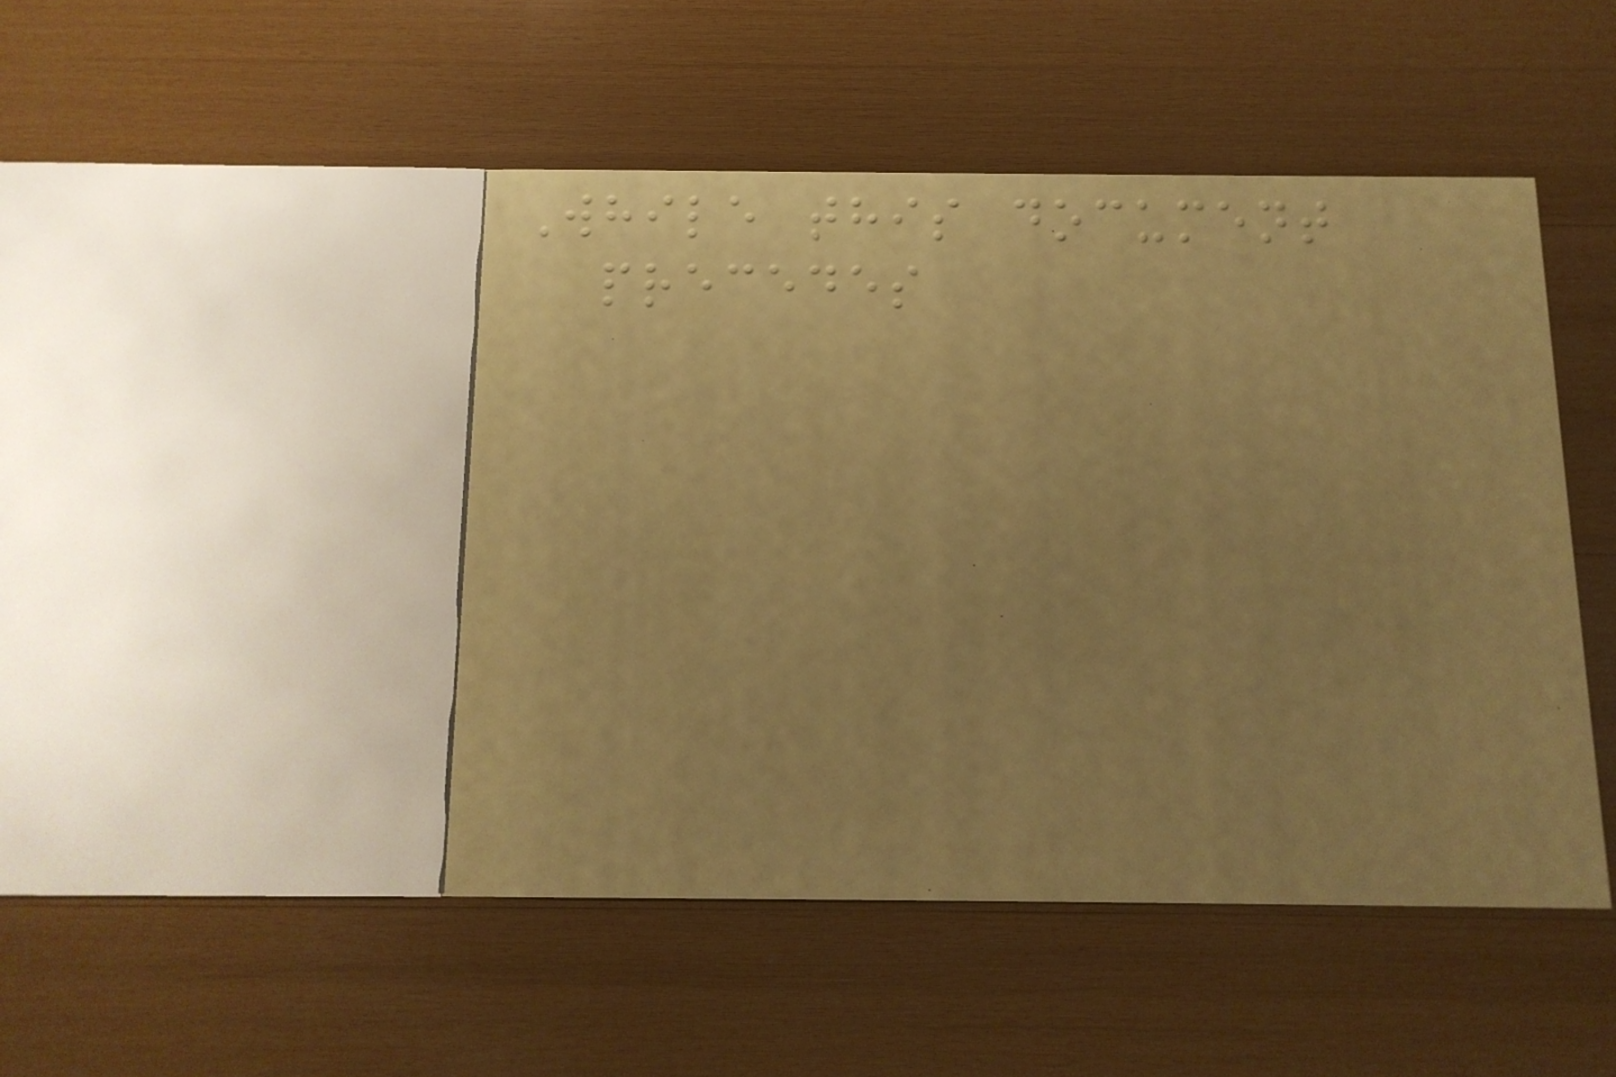While this document
precedes
